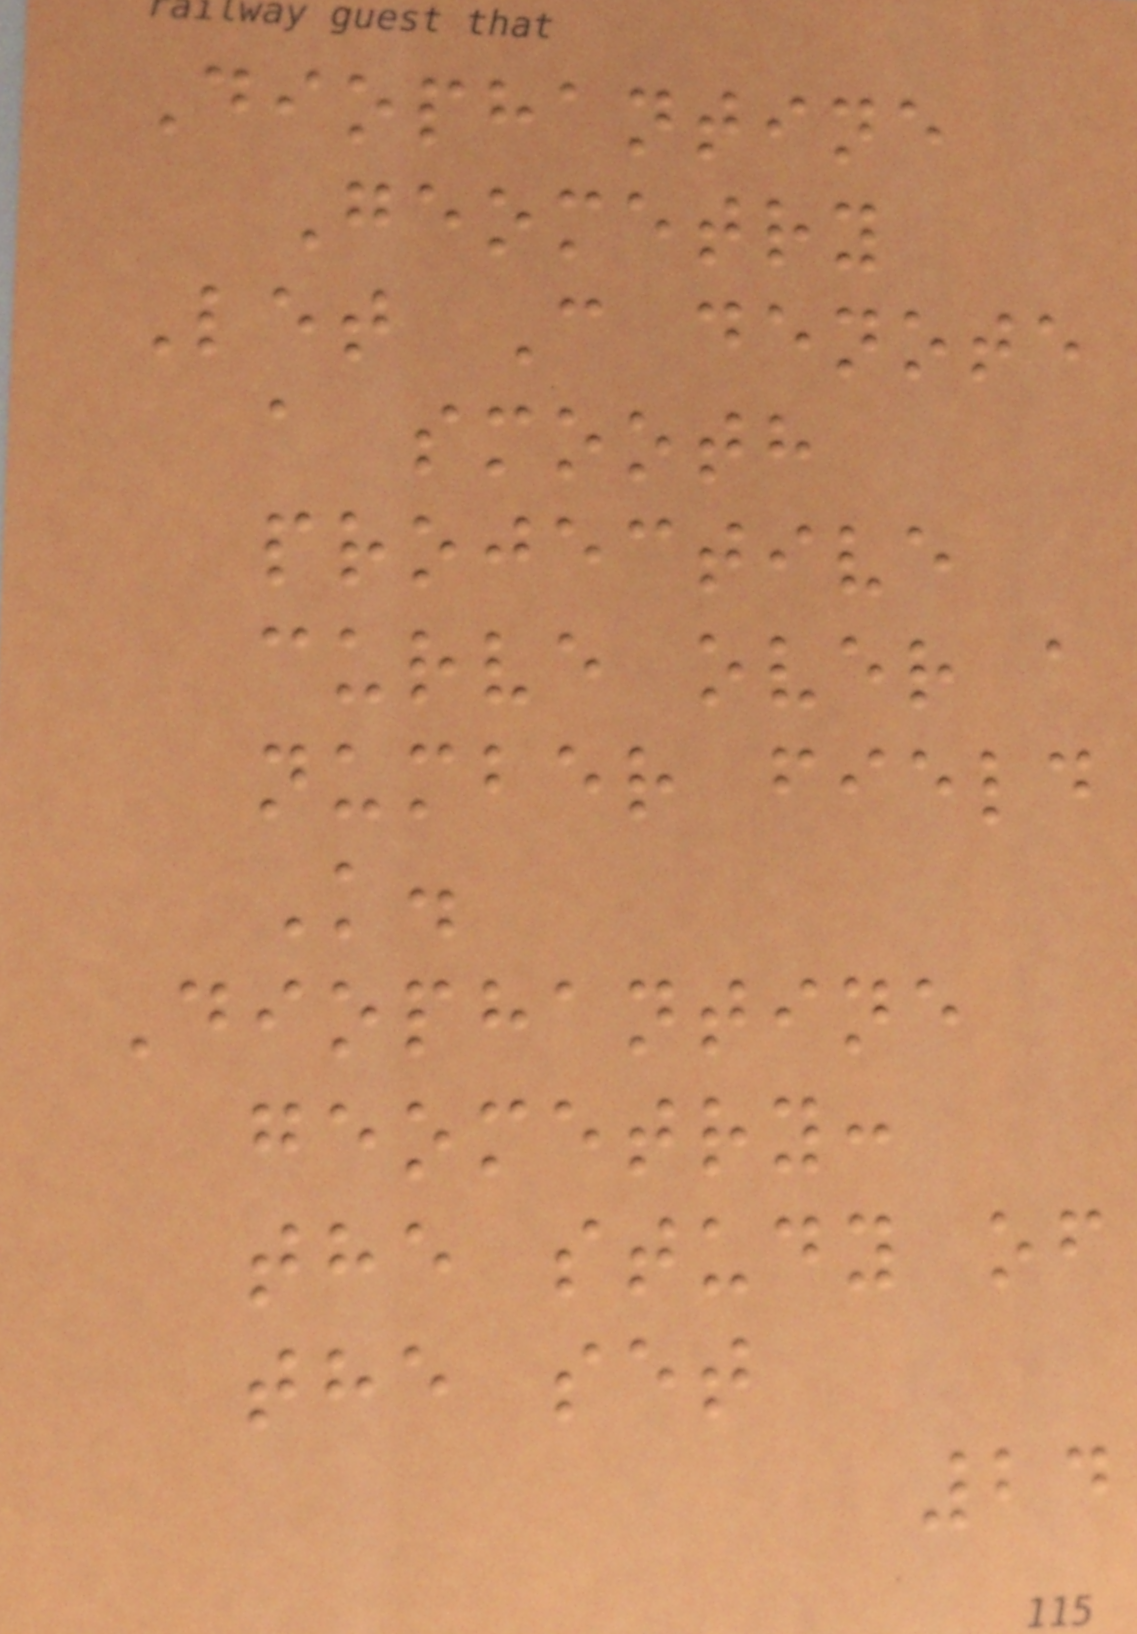Diophantine
Geometry
Let C denote
a smooth
projective
curve over a
number field
K.
Diophantine
geometry:
the study of
the set
24
